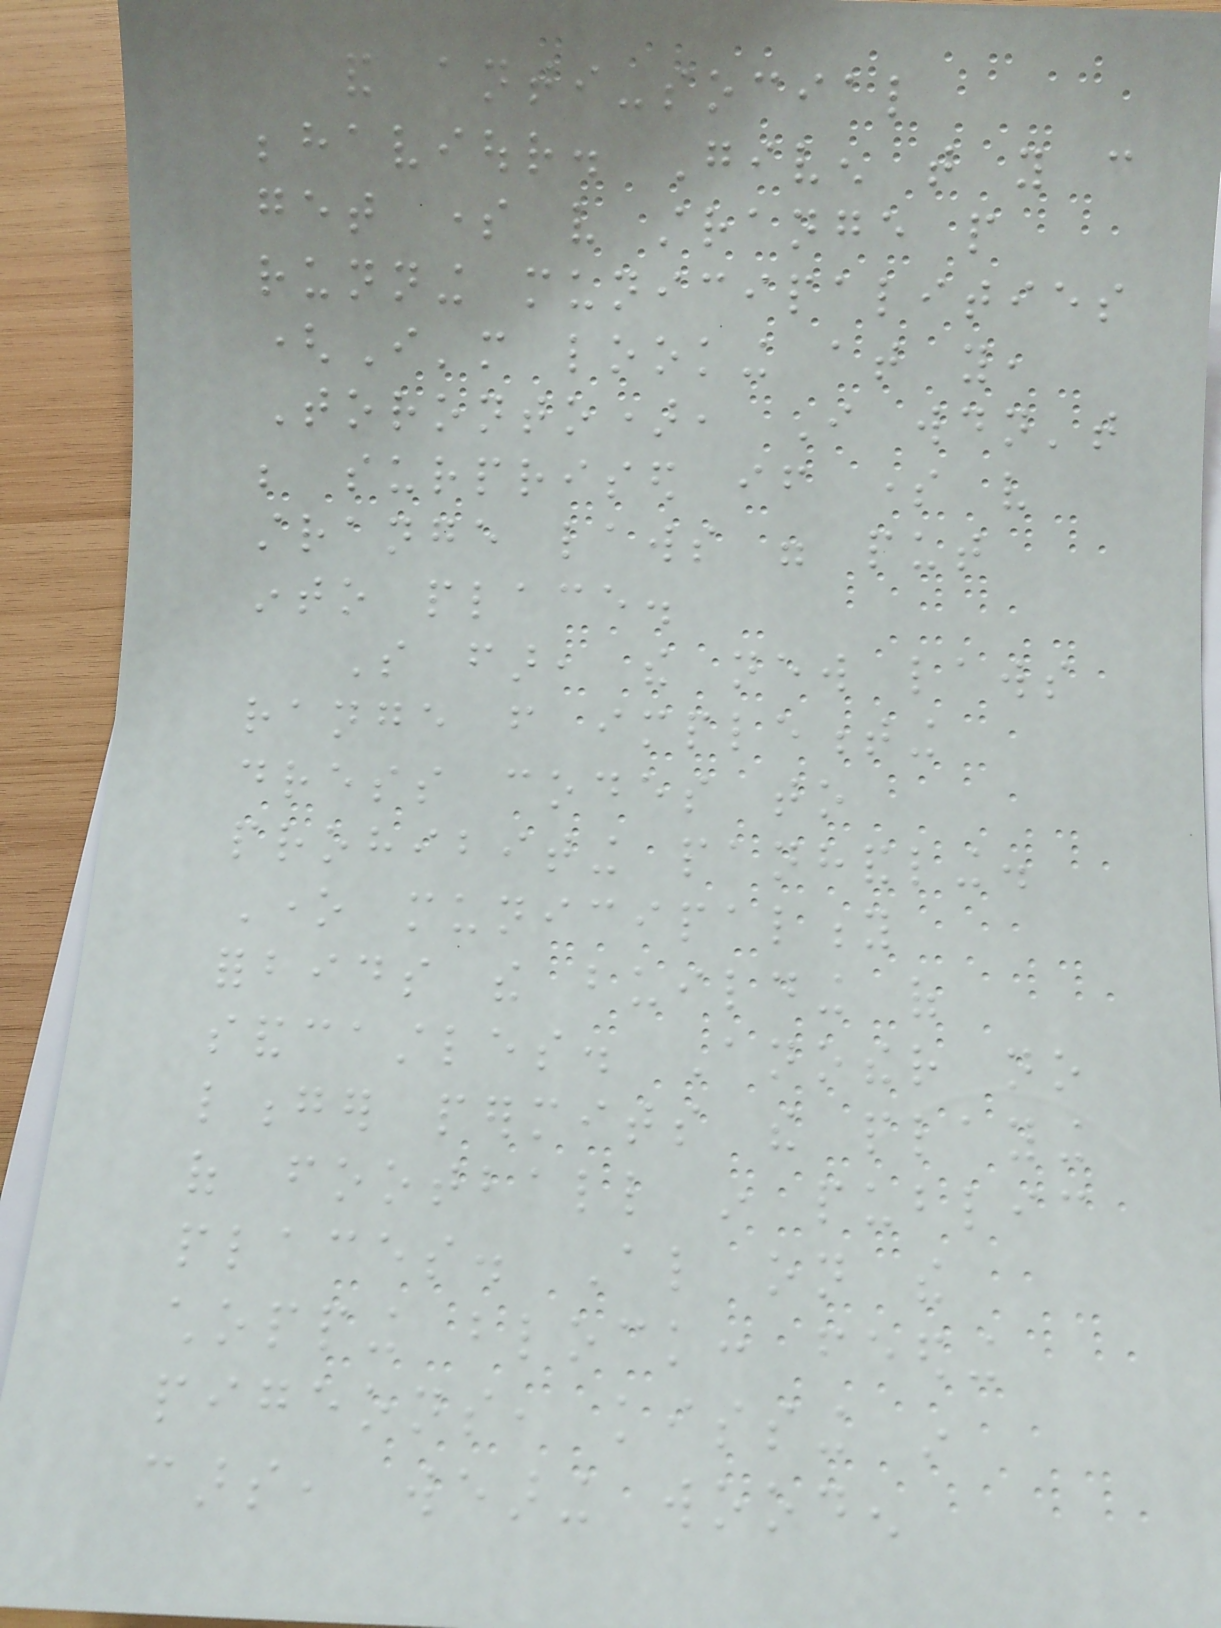and anti-social
behaviour. Given that you can
get some very strange people
running municipalities
(I'm looking at you,
Toronto), I wouldn't
be surprised if some very
strange laws were put
into place.
So far, the new laws
range from implementing
dress codes to
prohibiting panhandling.
One municipality
forbids the building of
sandcastles. Another no
longer permits the playing
of football in public
places. Also on the
chopping block: feeding
pigeons, kissing in
cars, wearing wooden
